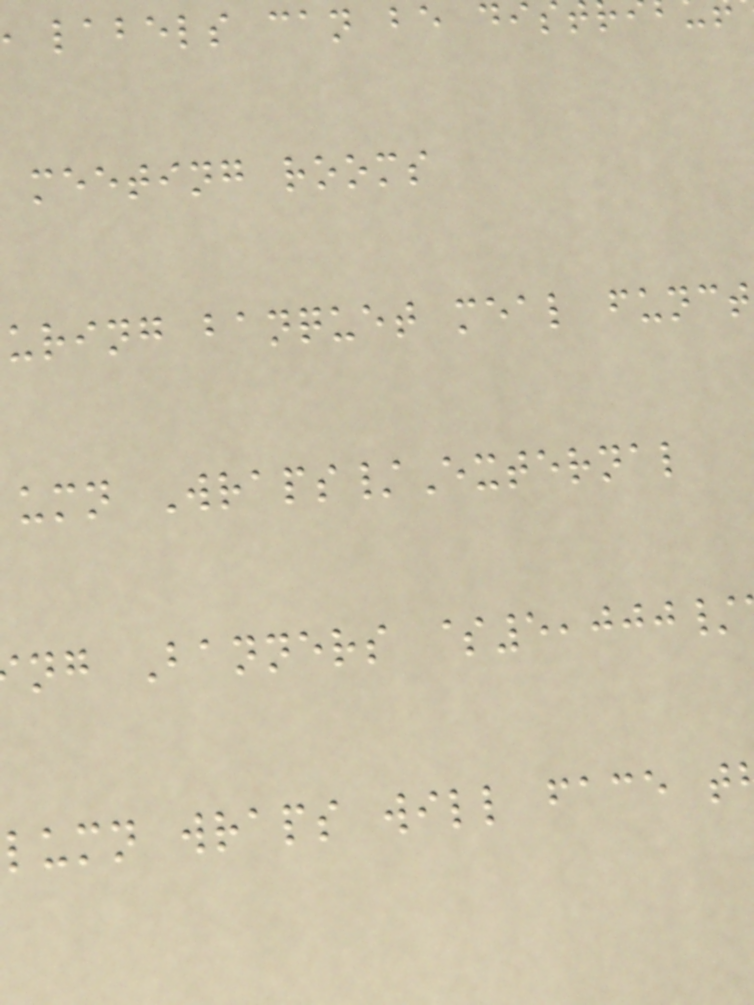labels can be di
meeting rooms
uring banquet meal funct
umn Wraps/External
ng Banners $5,000/
lumn wraps will face t
